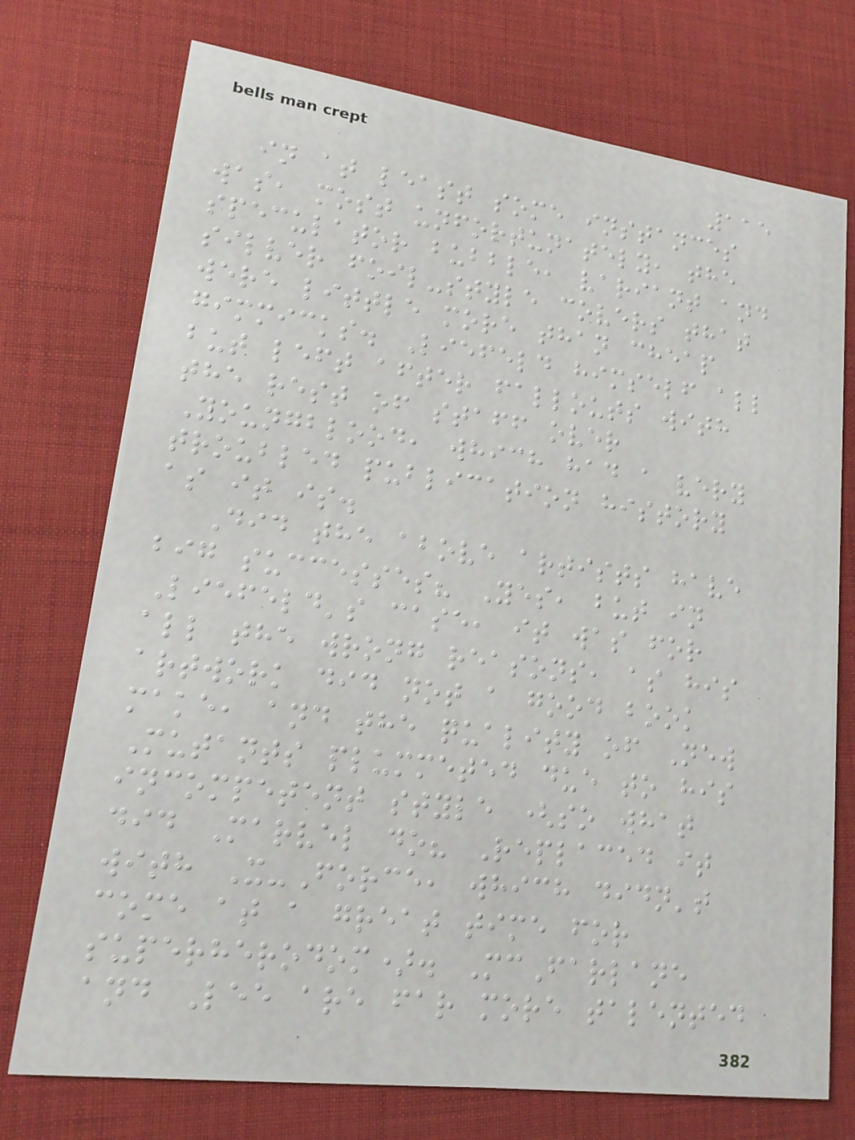115
in at least some instances
was, most unfortunately, the
speculator bubble, variant and
silver foil-style covers that
were little more than cheap
gimmicks. Liefeld himself all
but left after fallouts with
the rest of staff over
Youngblood, which had a very
troubled publication history
as it is.
Did the above artists have
big successes? Yes, but in
Liefeld's case, it was for
all the wrong reasons, as his
artwork did not a good book
make, and the quality of New
Mutants plummeted due to his
incompetent style (so what
did Marvel do? Replaced it
with X-Force, which didn't
come at a great time for
superherodom). McFarlane
and Lee are far more talented
